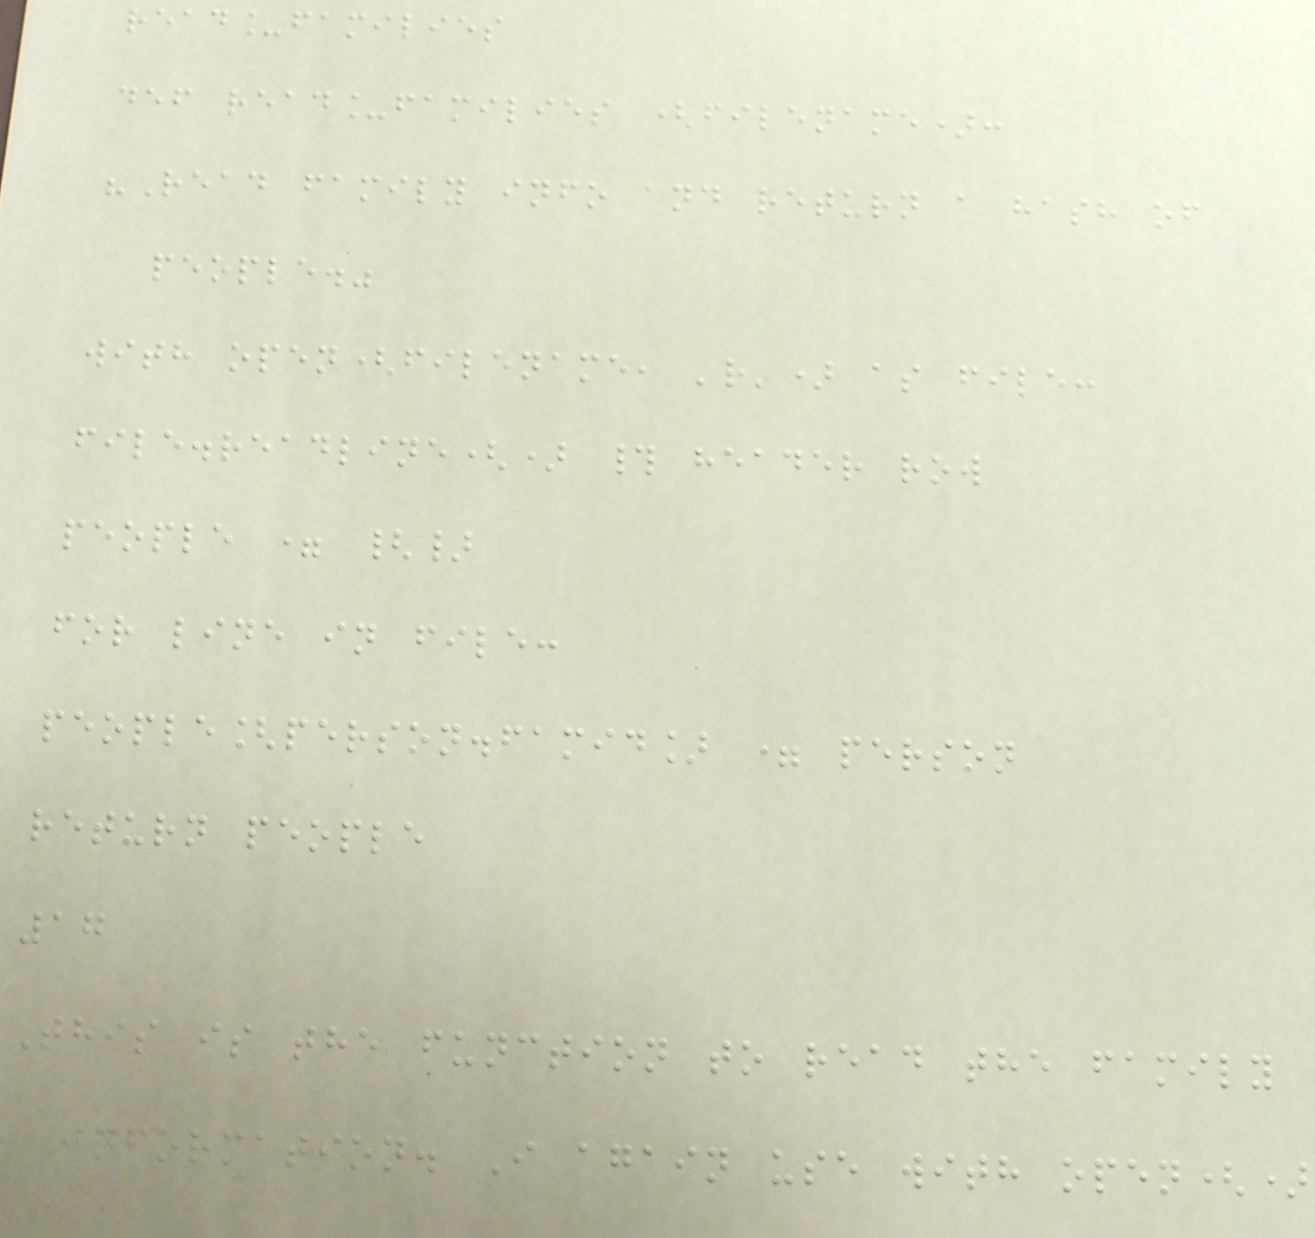read_families
def read_families (filename):
"Read family info and return a hash of
people."
with open(filename, 'r') as file:
file.readline() # header row
people = {}
for line in file:
people[person.famid] = person
return people
17
This is the function to read the family
information. I again use with open()
